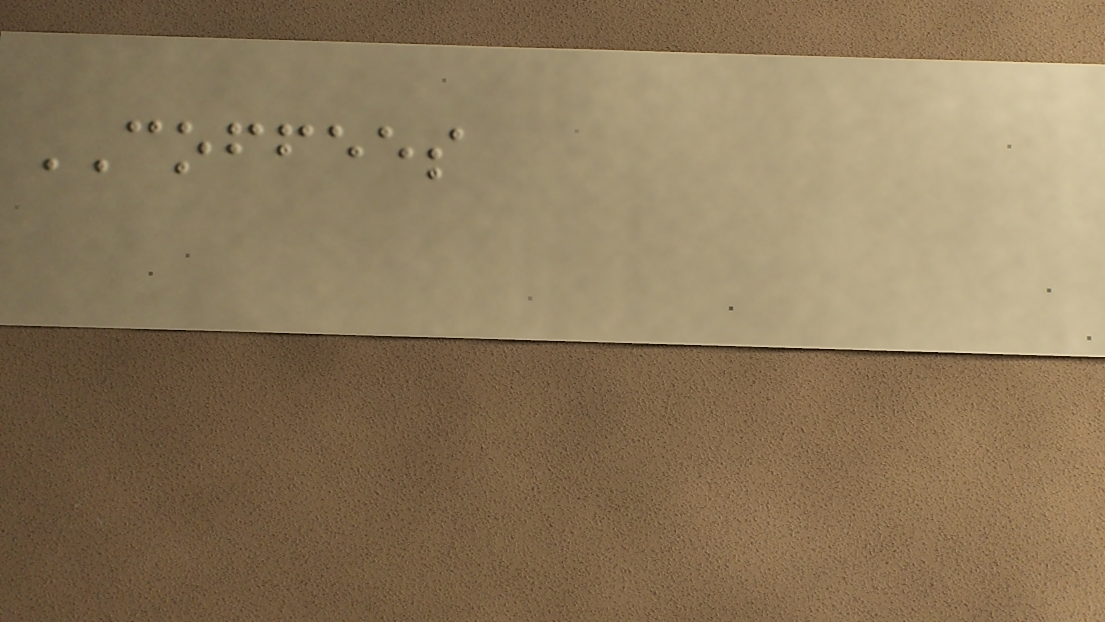COFFEES
